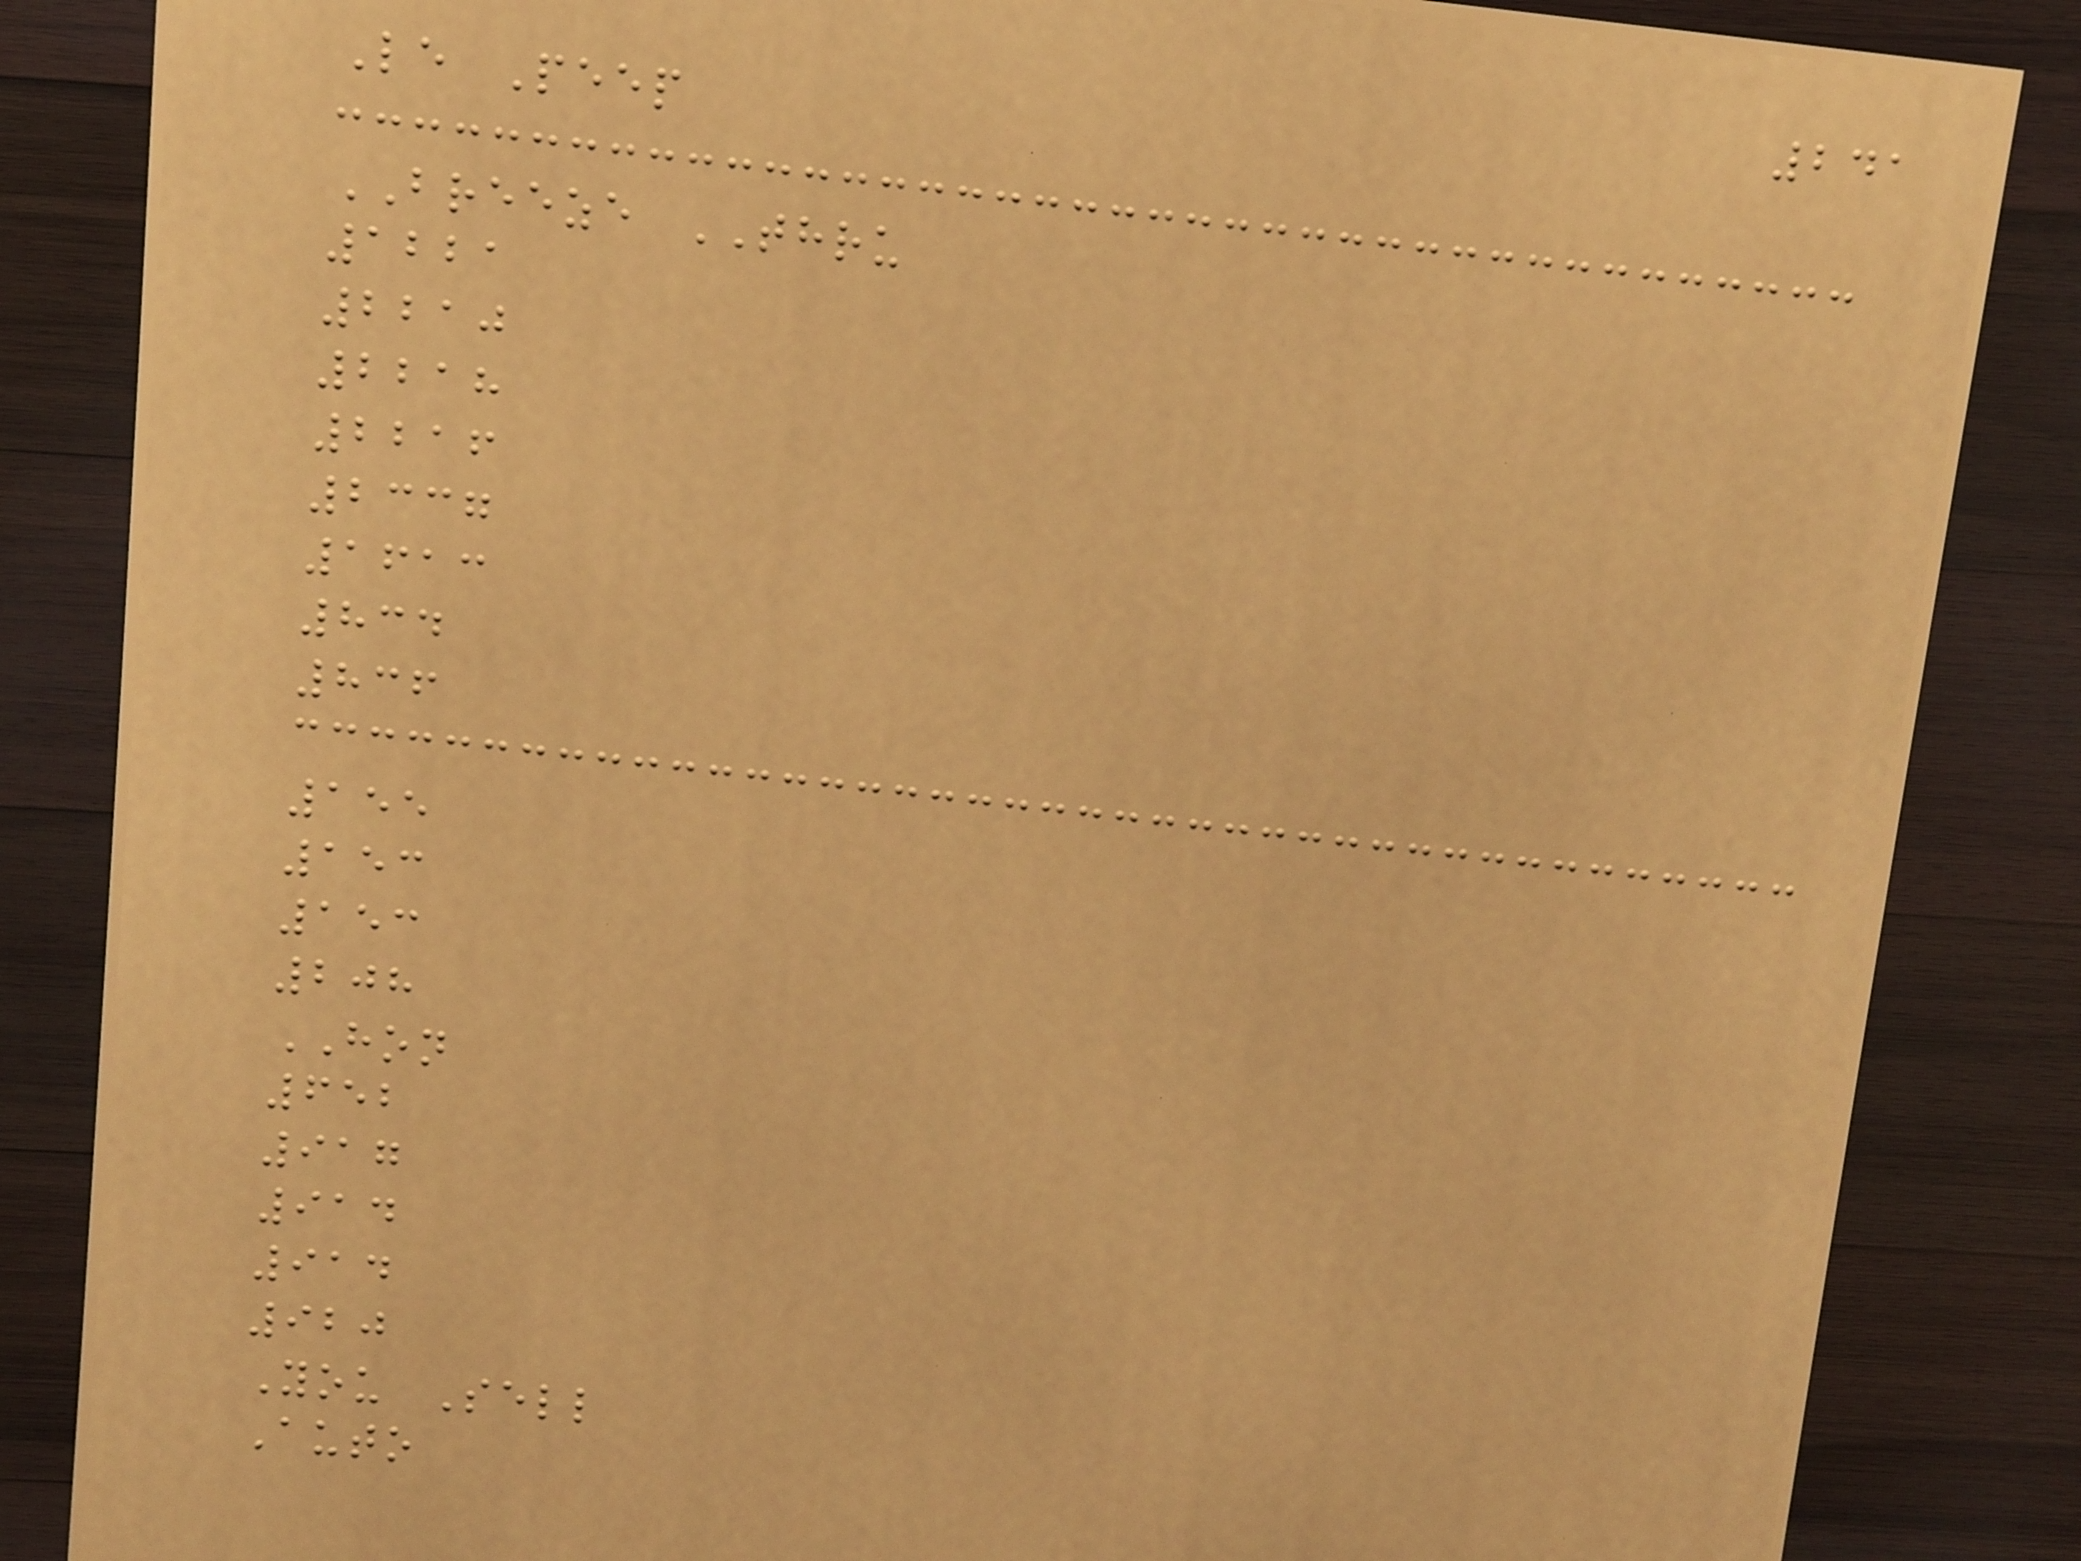241
Le Peep
BREEZE THRU
1221
2210
2218
2216
2337
1613
834
836
155
153
153
208
HON
652
917
914
914
920
You Sell
Auto
